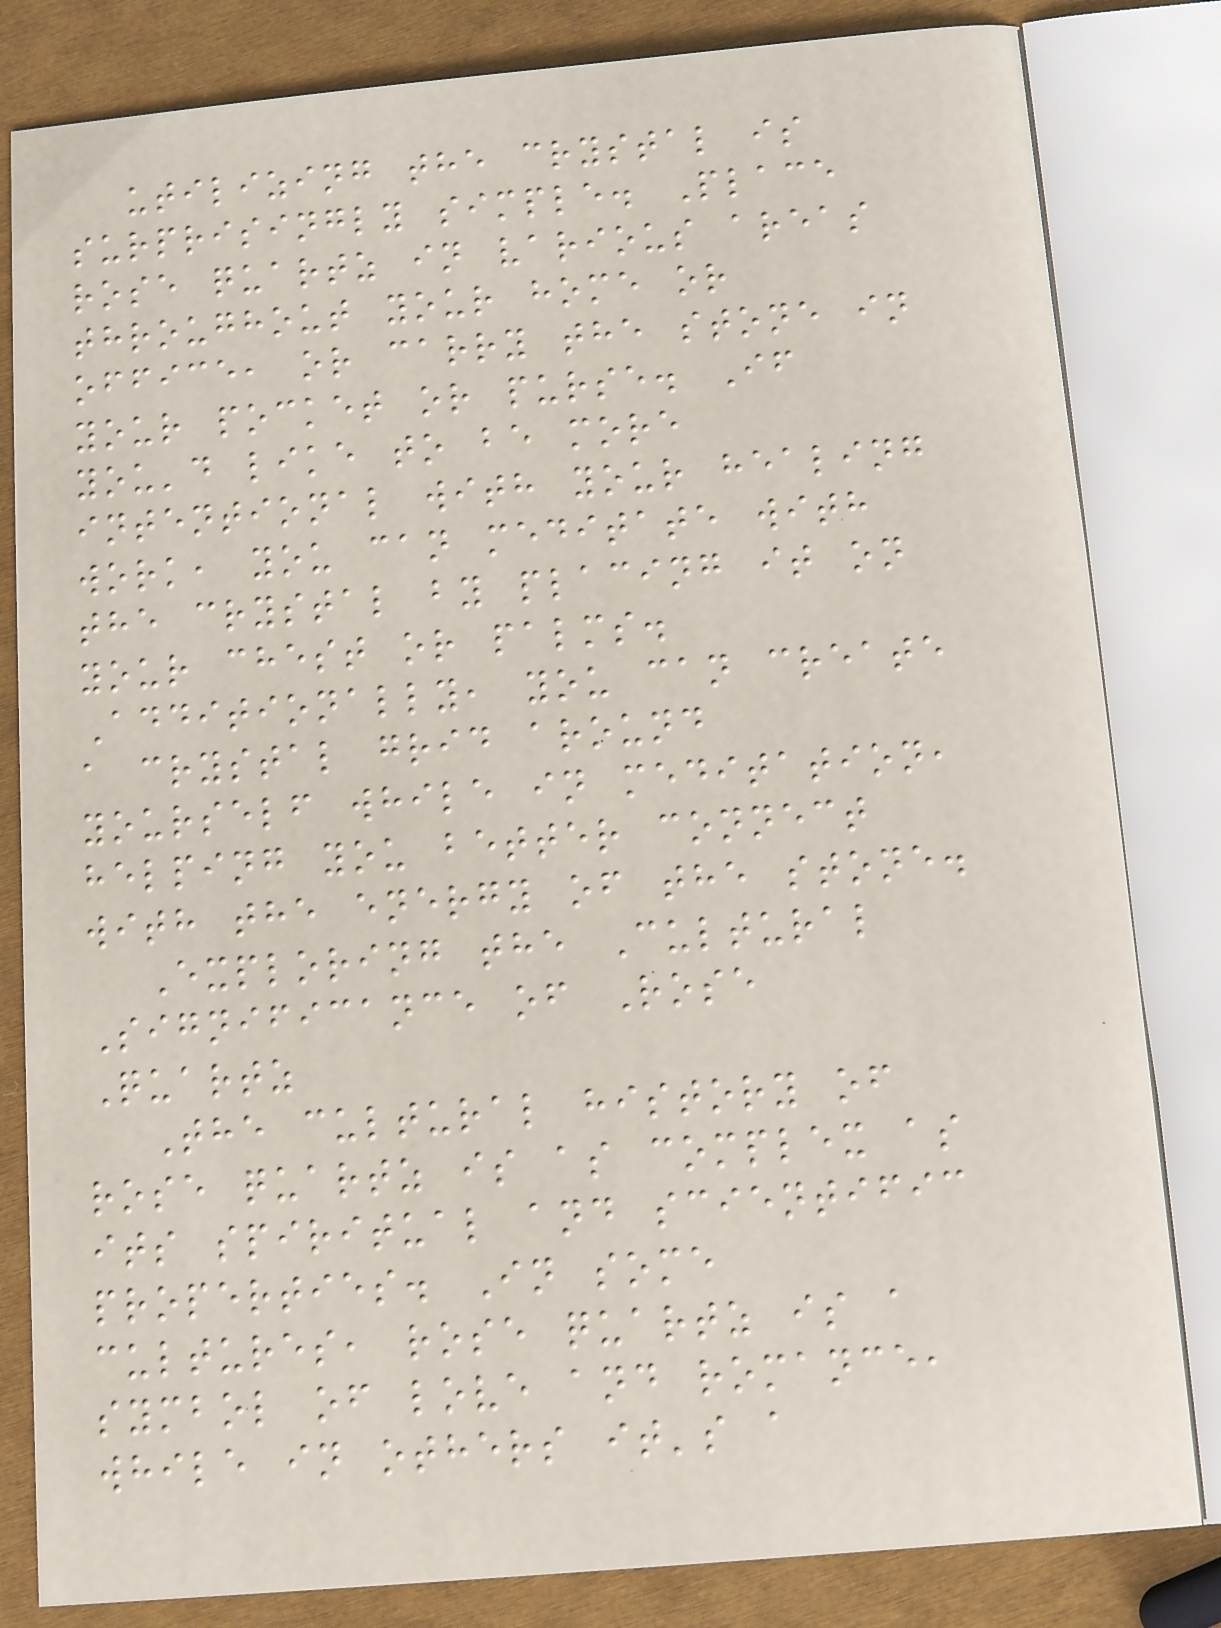utilizing the crystal is
surprisingly simple. Place
rose quartz in various areas
throughout your home or
office, or carry the stone in
your pocket or purse. If
you'd like to be more
intentional with your healing
work, you can meditate with
the crystal by placing it on
your chest or palms.
Additionally, you can create
a crystal grid around
yourself while in meditation,
helping you better connect
with the energy of the stone.
Exploring the Cultural
Significance of Rose
Quartz
The cultural history of
rose quartz is as complex as
its spiritual and scientific
properties. In some
cultures, rose quartz is a
symbol of love and romance,
while in others it's a
